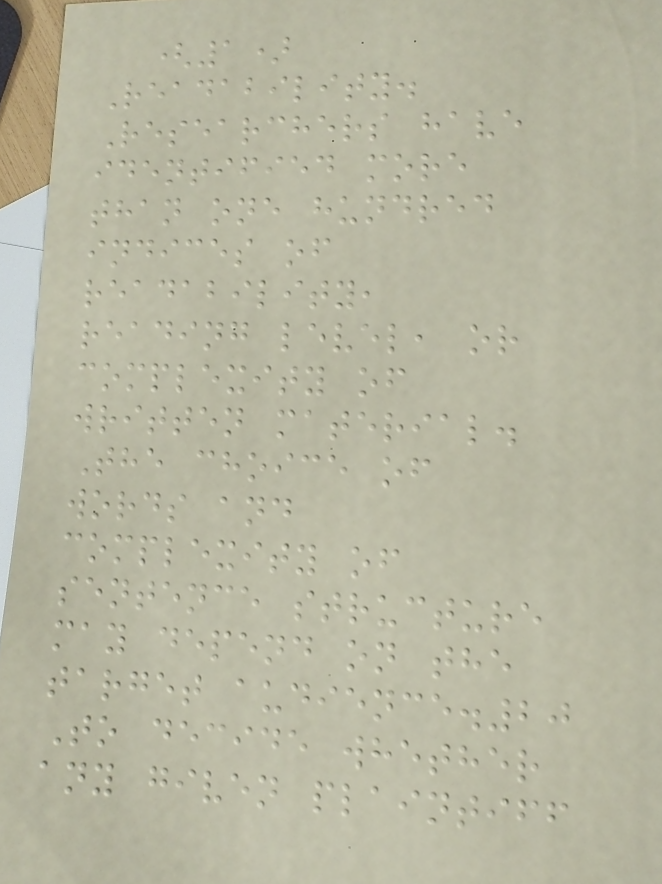(1)
Readability.
Researchers have
identified more
than one hundred
indices of
readability,
reading level, or
complexity of
written material.
The choice of
words and
complexity of
sentence structure
may depend on the
target audience.20
To decide whether
any given plaintiff
